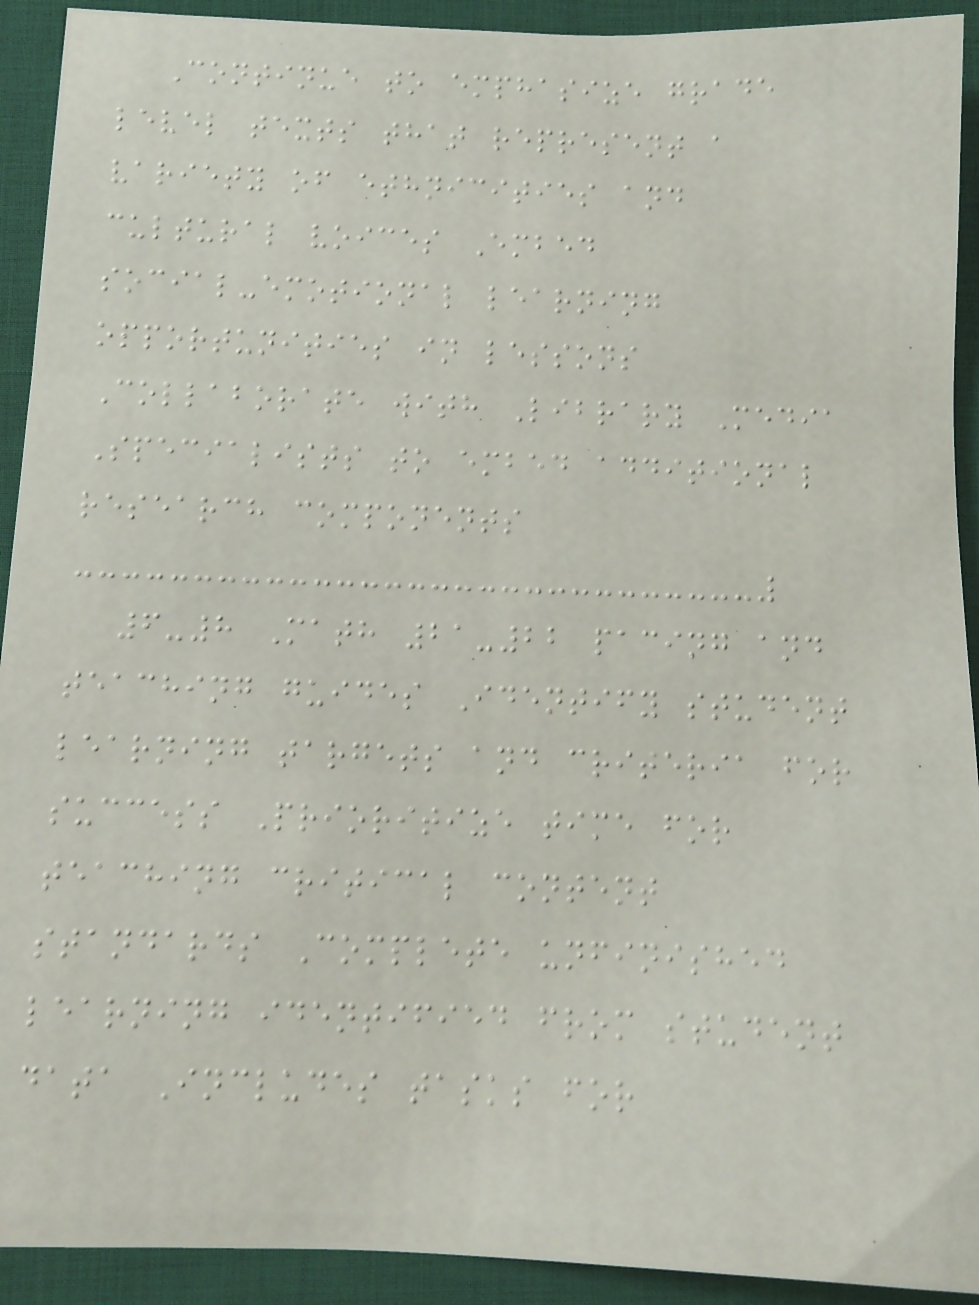Continue to emphasize grade
level texts that represent a
variety of ethnicities and
cultural voices Embed
social-emotional learning
opportunities in lessons
Collaborate with Library Media
Specialists to embed additional
research components
6-8 Math 21-22 pacing and
teaching guides Identify student
learning targets and criteria for
success Prioritize time for
teaching critical content
standards Complete unfinished
learning identified from student
data Includes tasks for
